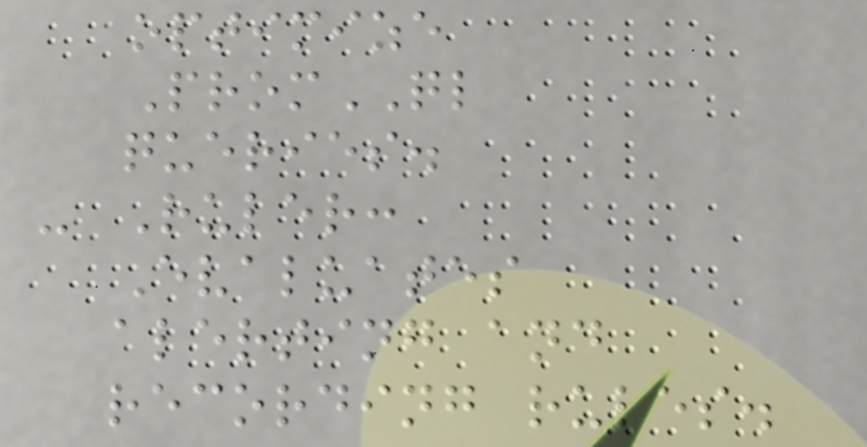optimize
PromQL
queries.
- Ruler:
Evaluates
alerting and
recording rules.
